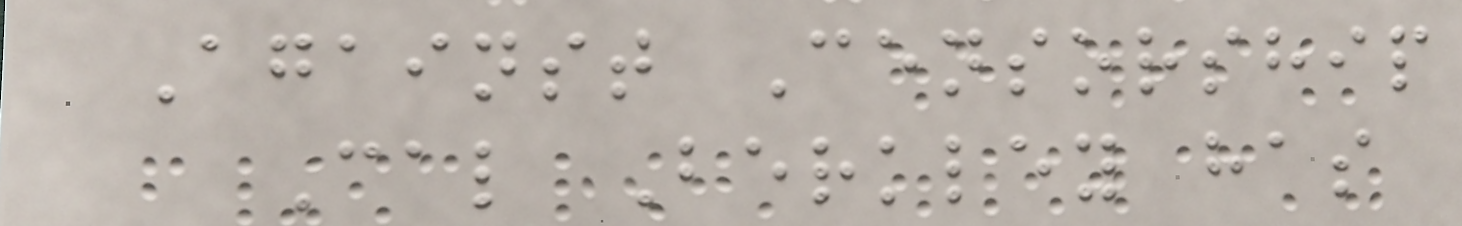Against Censorship
Cal Berkley has
